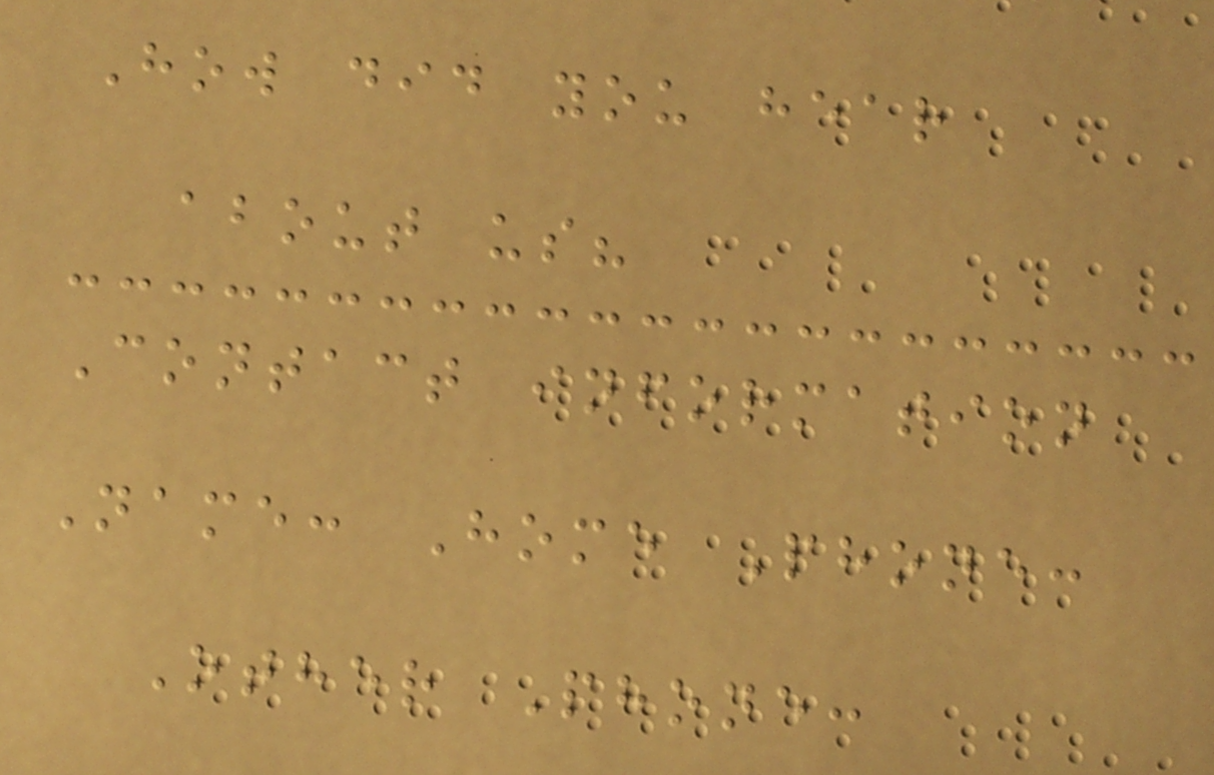How did you hear
about us?
Contact information
Name: Home Phone:
Other Phone:
